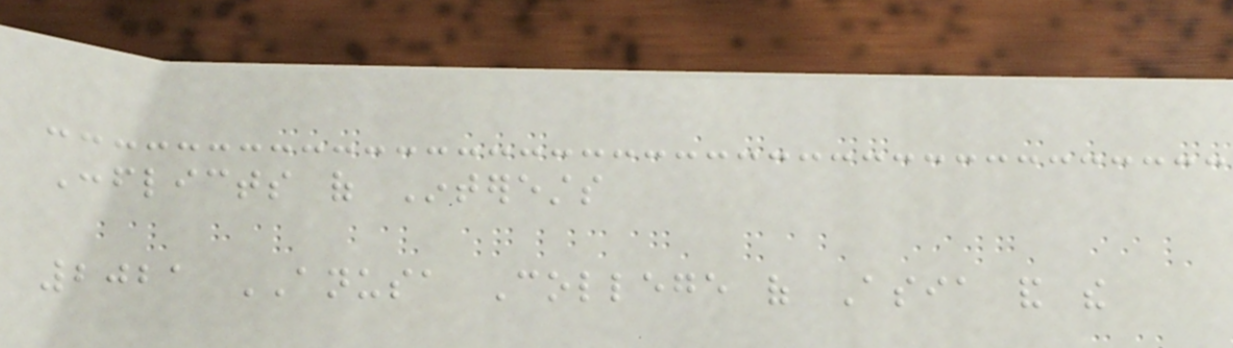Conflicts of Interests
2021 ANUSA College of Asia and the
